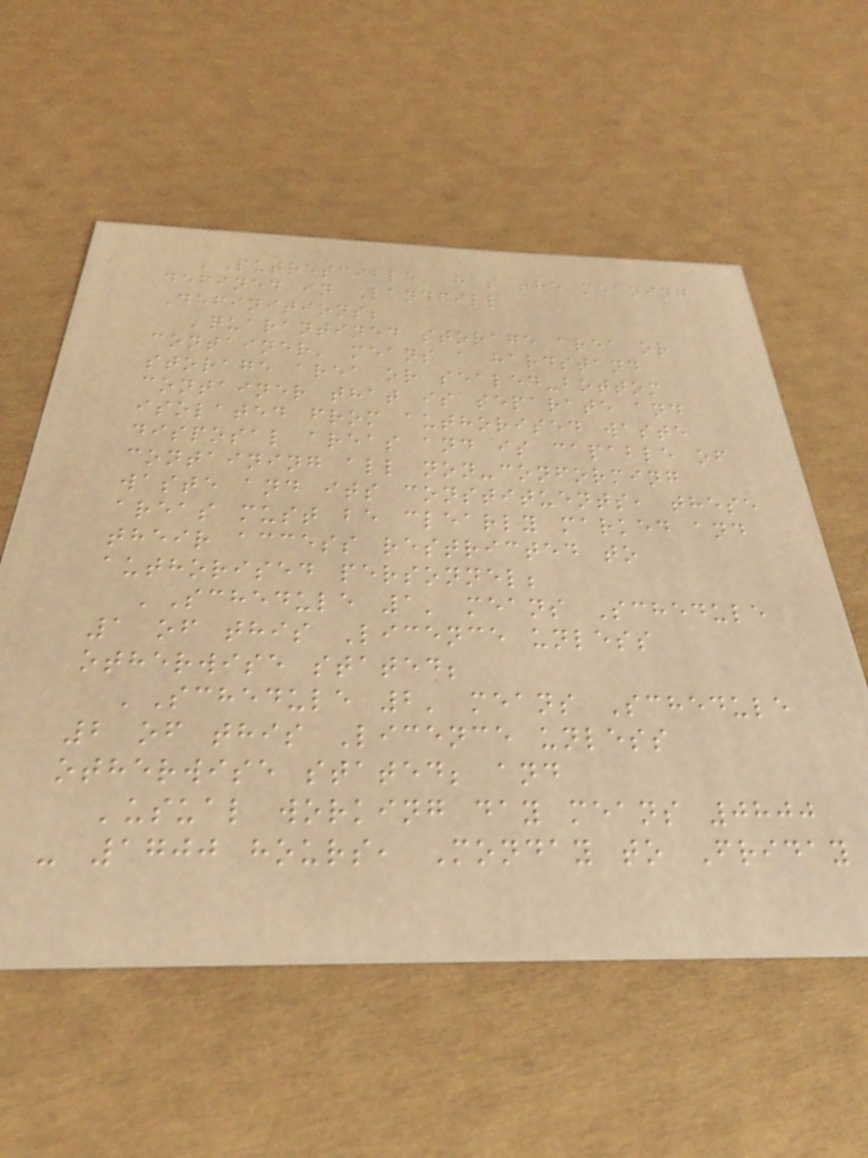'Putrescible' has the meaning
defined in Landfill
Definitions;
'quarantined storage area or
container' means a hardstand
storage area or sealed-bottom
container that is separate and
isolated from authorised waste
disposal areas and is capable of
containing all non-conforming
waste and its constituents, these
areas must be clearly marked and
their access restricted to
authorised personnel;
'Schedule 1' means Schedule
1 of this Licence unless
otherwise stated;
'Schedule 2' means Schedule
2 of this Licence unless
otherwise stated; and
'usual working day means 0800
- 1700 hours, Monday to Friday
